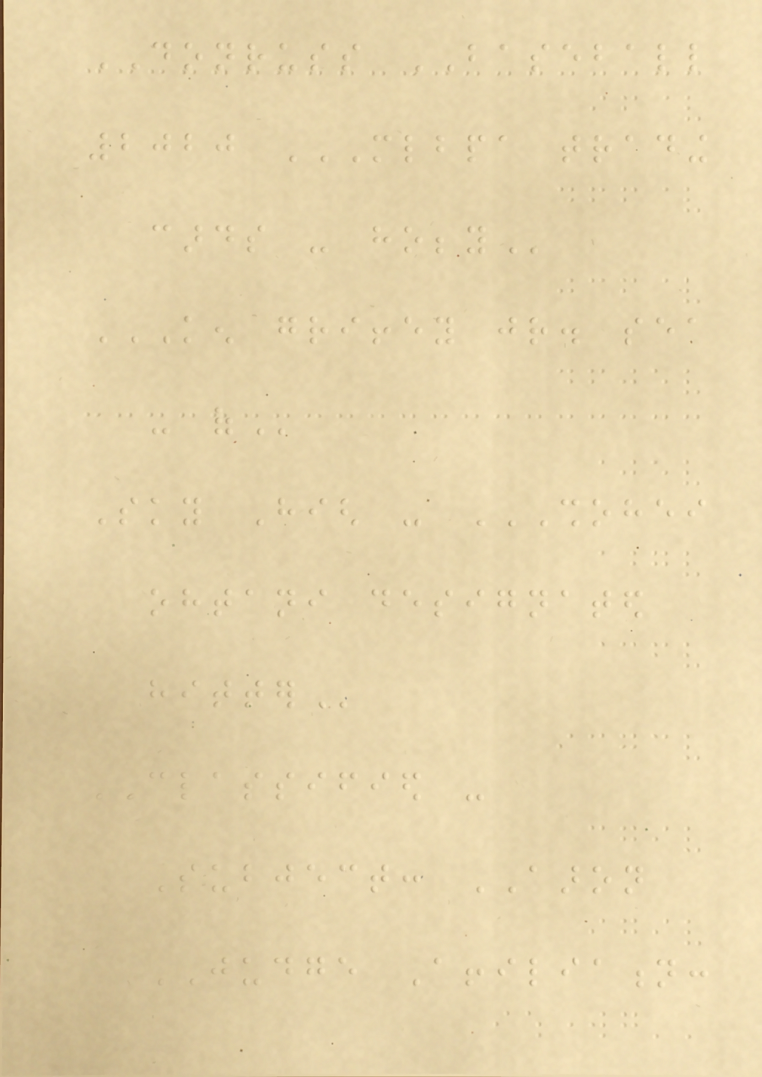DONRUSS BASEBALL
2020 MLBPA TRADING
CARDS - HOBBY
KEN GRIFFEY JR. SEA
- OF
Sky High - SHOHEI
OHTANI DESIGNATED
HITTER
CLASSIFIED -
Subject: AARON
JUDGE Affiliation:
